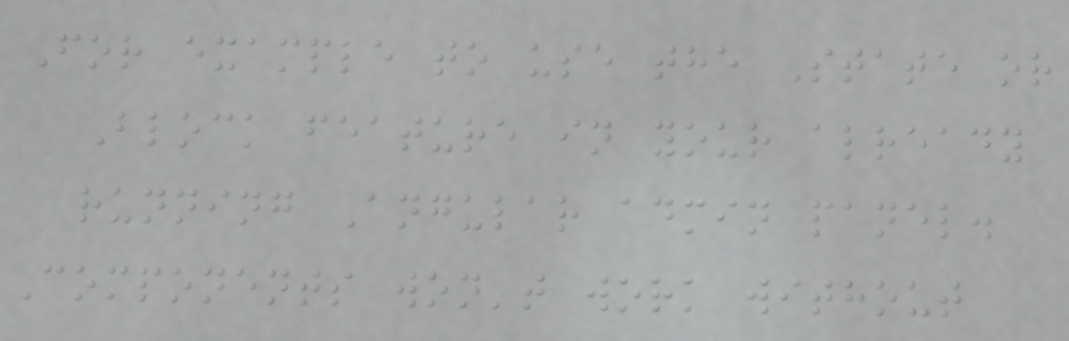For example to use the State or
Block feature in your already
running Angular admin panel.
Components won't work without
